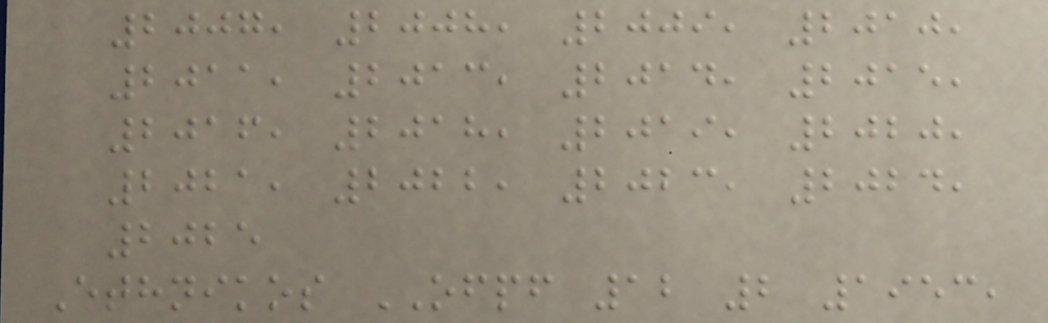2007, 2008, 2009, 2010,
2011, 2013, 2014, 2015,
2016, 2018, 2019, 2020,
2021, 2022, 2023, 2024,
2025
Ethnikos OFPF 12 2 1953,
